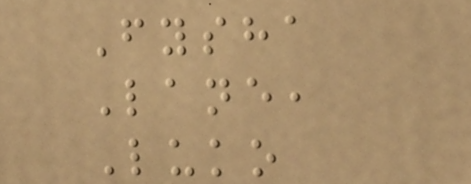Fysha
Lane,
Luko
